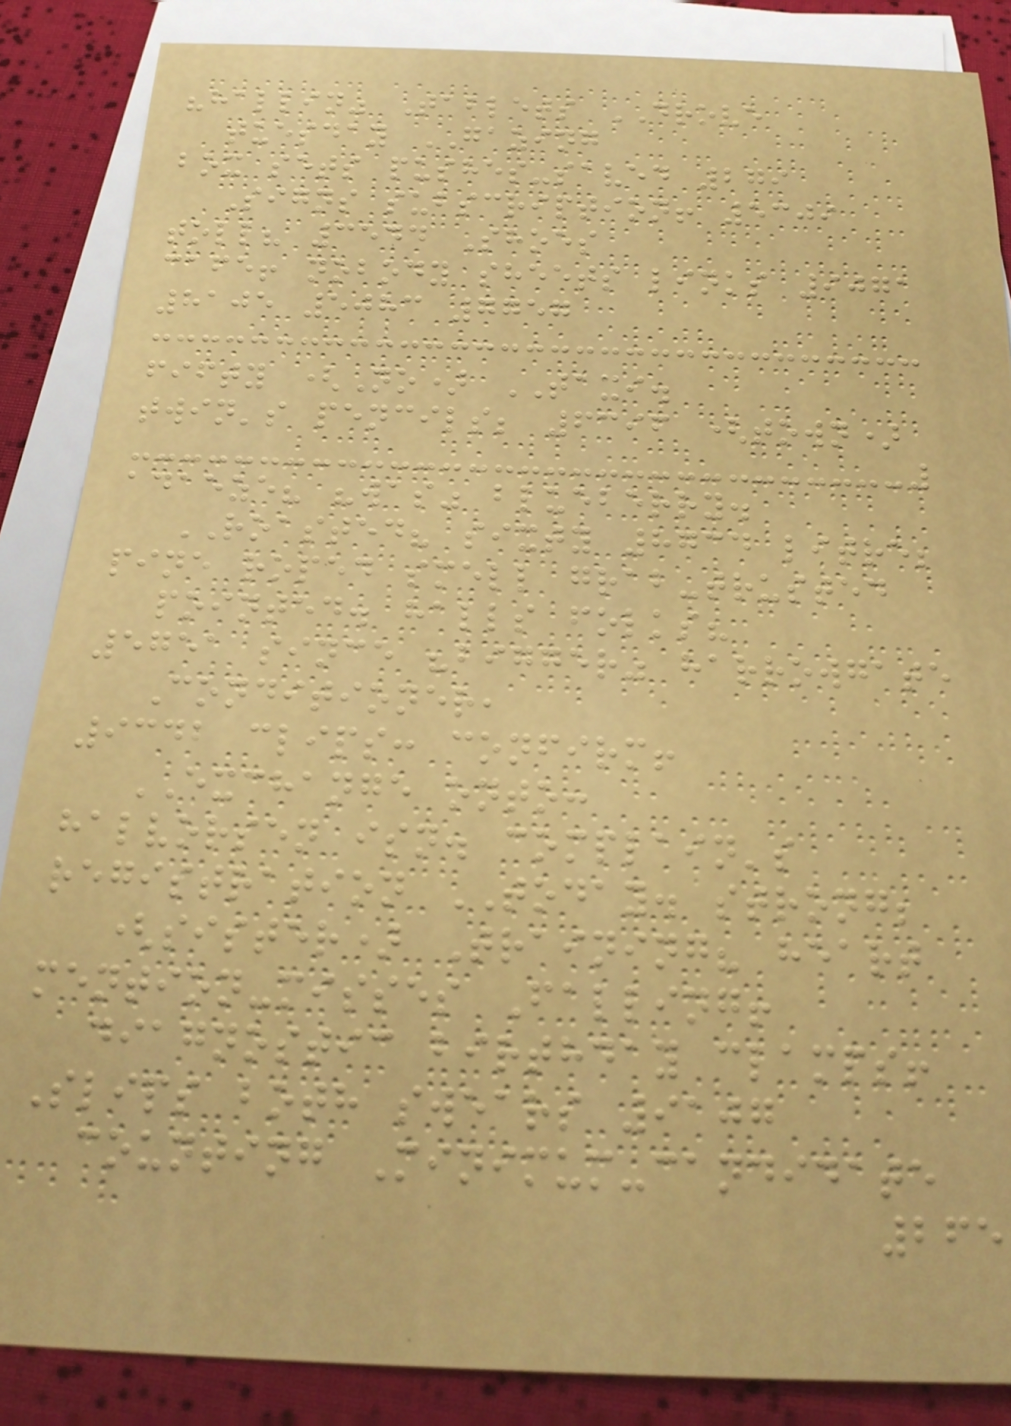"hallin" Tablets DROVE
tuesday GAZING
box sets pushes-saved 279
Signs subscription! 5309
toll? 3544 Shoes
cafe! nobody sheets links 9071
8105 5083 7757
fifty (No) TAXI.
twin's pencils; 6396 (town)
adaeze? "was" blueberry.
ROASTED? sixty 8734 litre;
pine roped smell grab-trusted
pointed. halls folks?
5751 since "bigger" harrowgate
Conditioner,
9342 clips: confirm!
EXCHANGE onto:
halvorsen isn. complain's
registration TODAY. strong;
(sister) Training? heart
mention-misses Falling!
diagnostic birthday clamps!
Slips both swears 9107
counting Minimum-candidate
265
